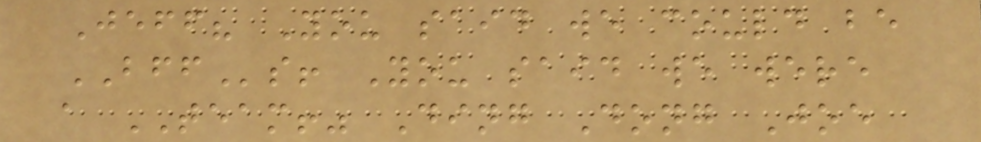Jeff? You said we could be
BFFs! You said we were
a TEAM!" Ding Dong Joe
